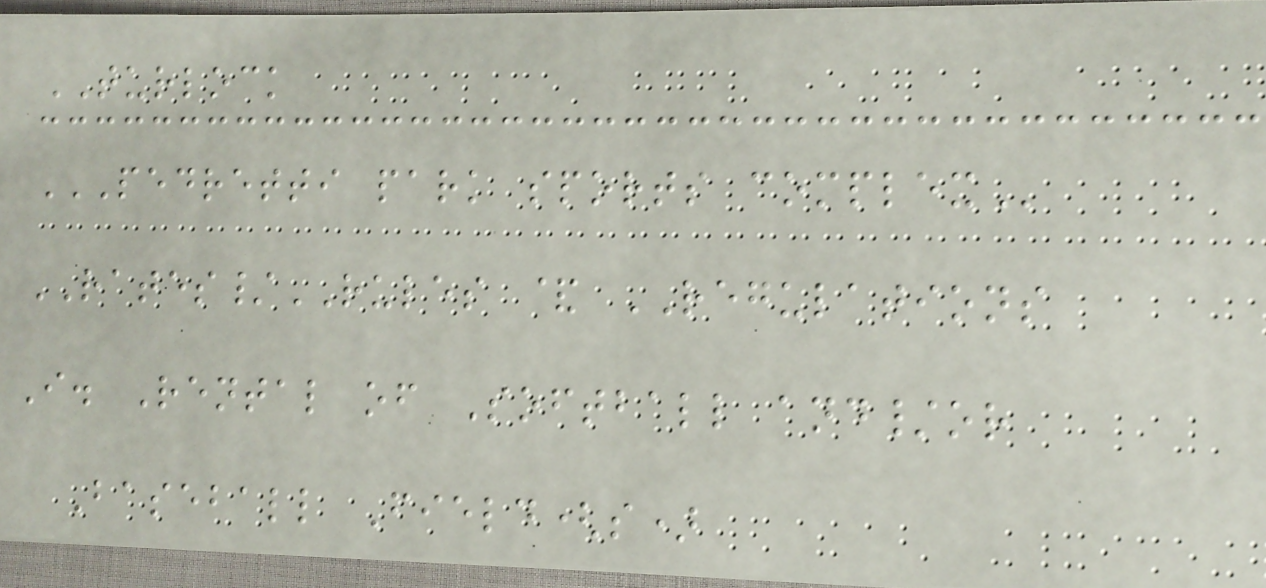TURLOCK
PEDRETTI PARK SPORTS COMPLEX
RATES/RULES & REGULATIONS
I. Rental of Softball and/or
Baseball Field(s)
